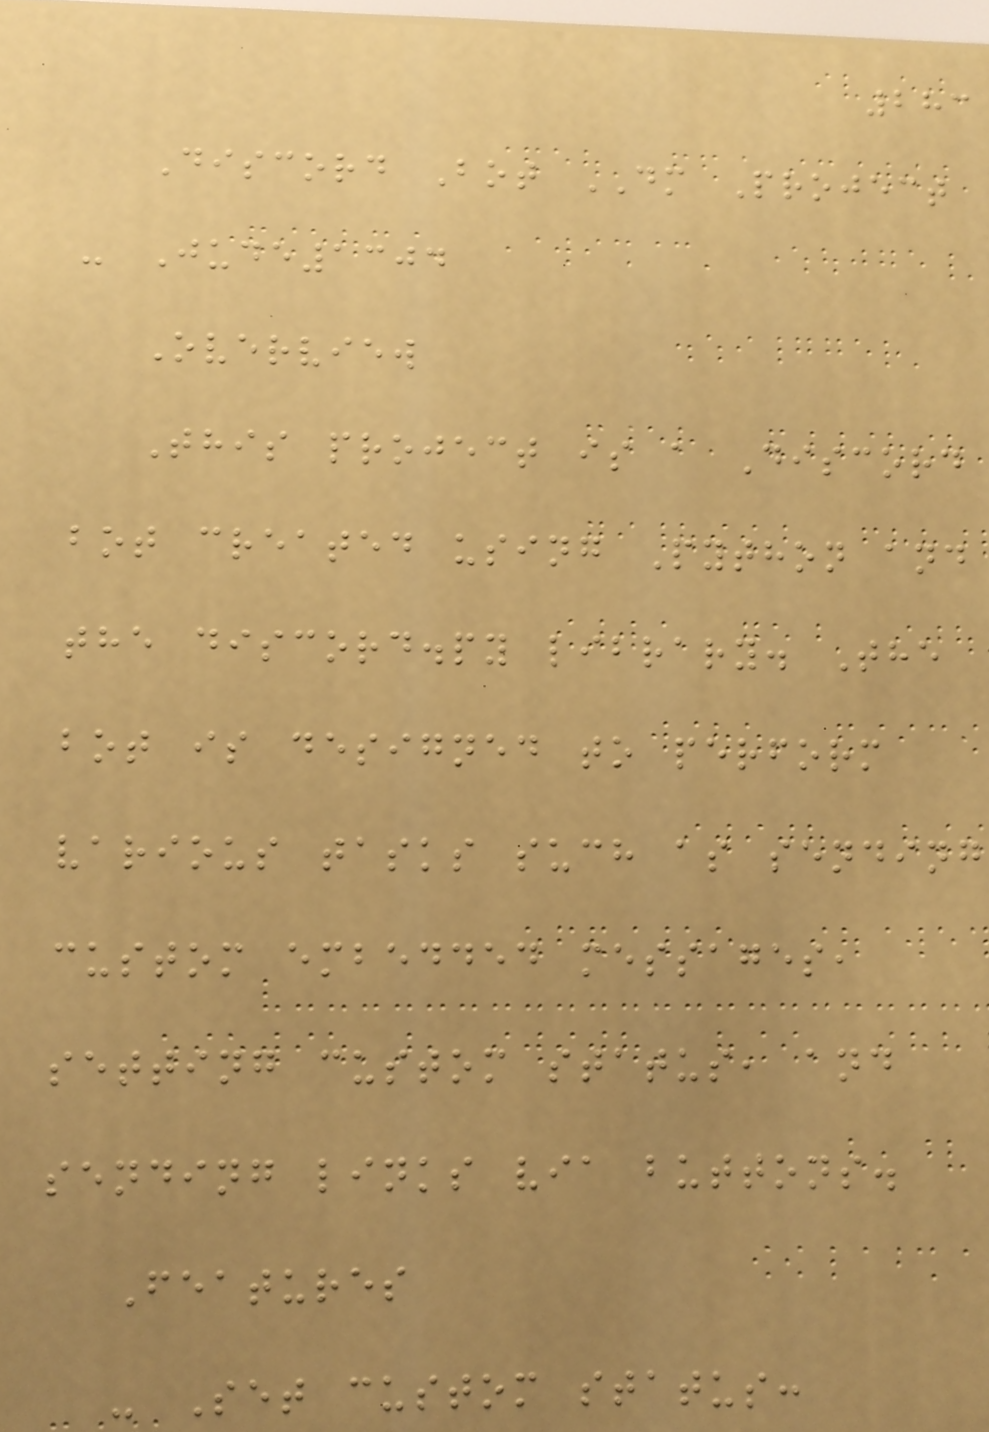283
Discord Bot DM Project
- Jude1304
Overview
This project is a Discord
bot created using Python and
the discord.py library. The
bot is designed to perform
various tasks such as sending
custom embedded messages,
setting custom status, and
sending links via buttons.
Features
- Set custom status:
